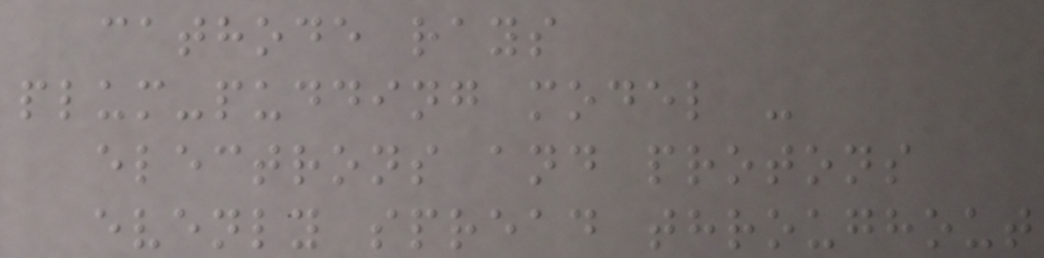cathode rays
plum-pudding model -
electrons and protons
evenly spread throughout
